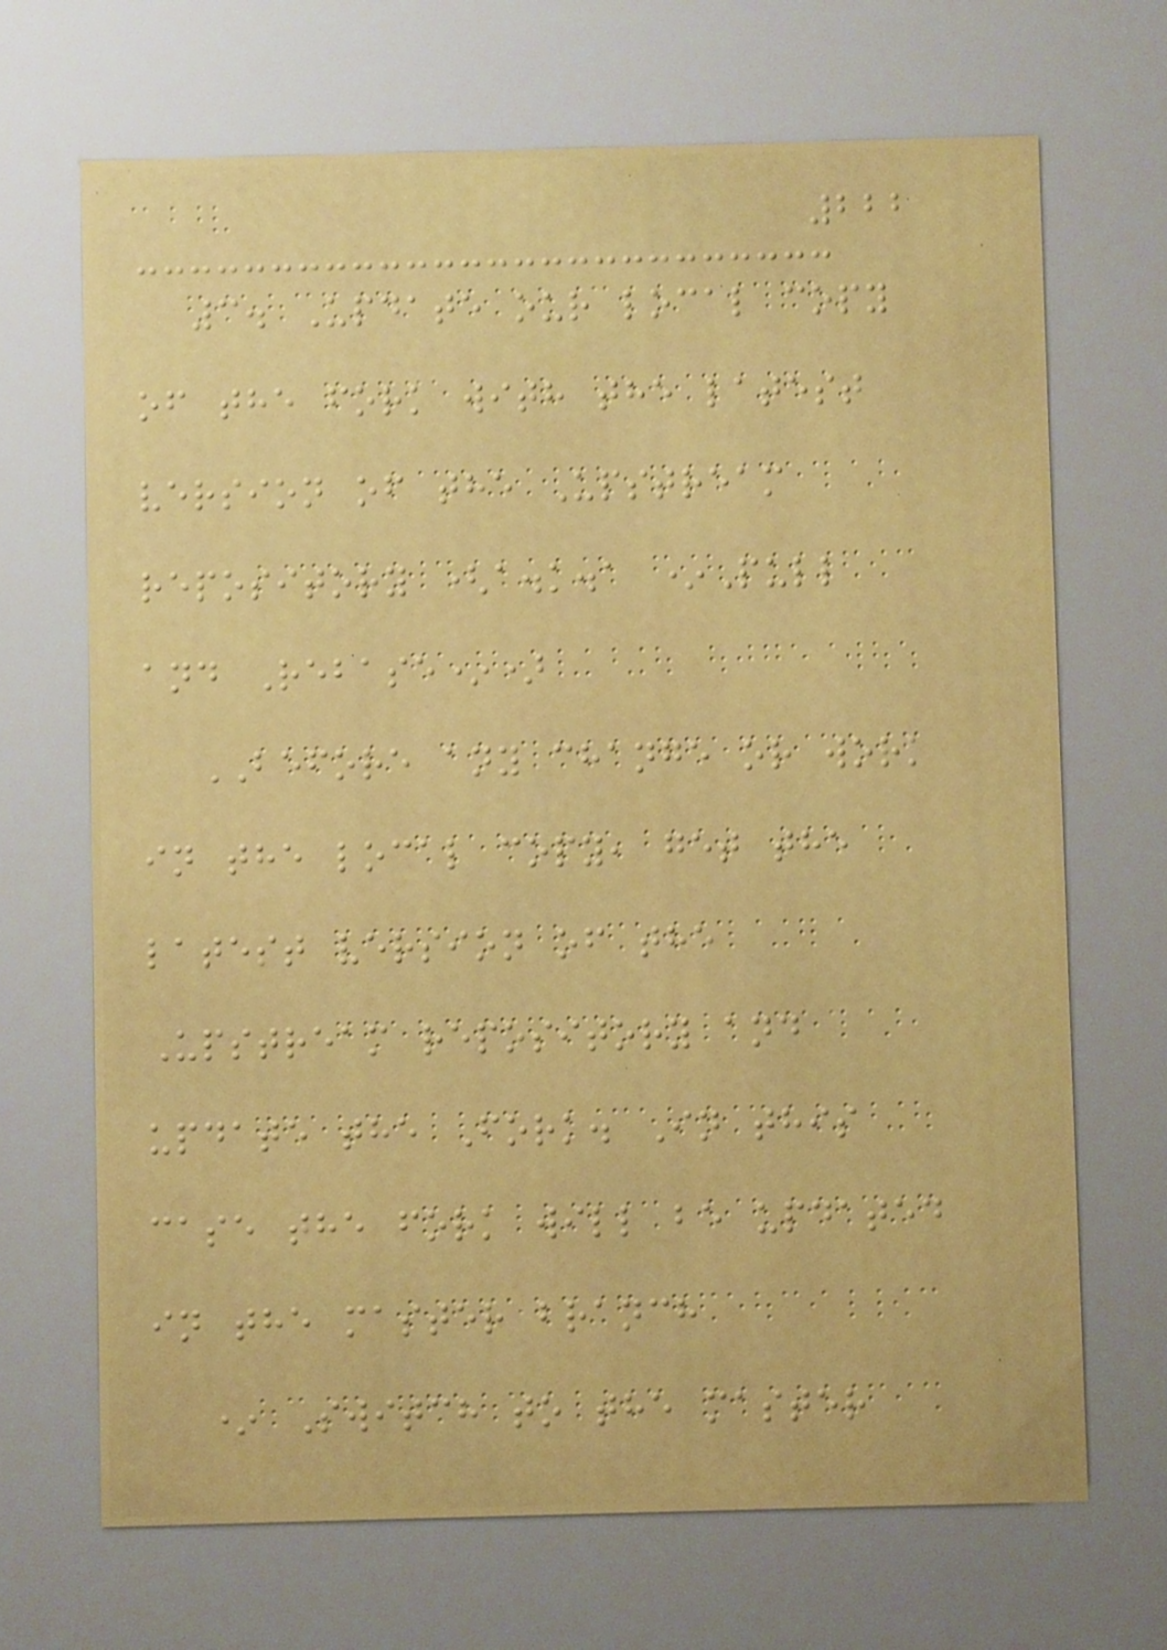222
3. Update our local copy
of the fork with the latest
version of the Upstream
repository (a.k.a *Pull
and Rebase*)
BEFORE any change or work
in the local copy, get the
latest version of the
Upstream repository and
update the Fork. In this
case the fork will be updated
in the master branch
* Switch to the master
